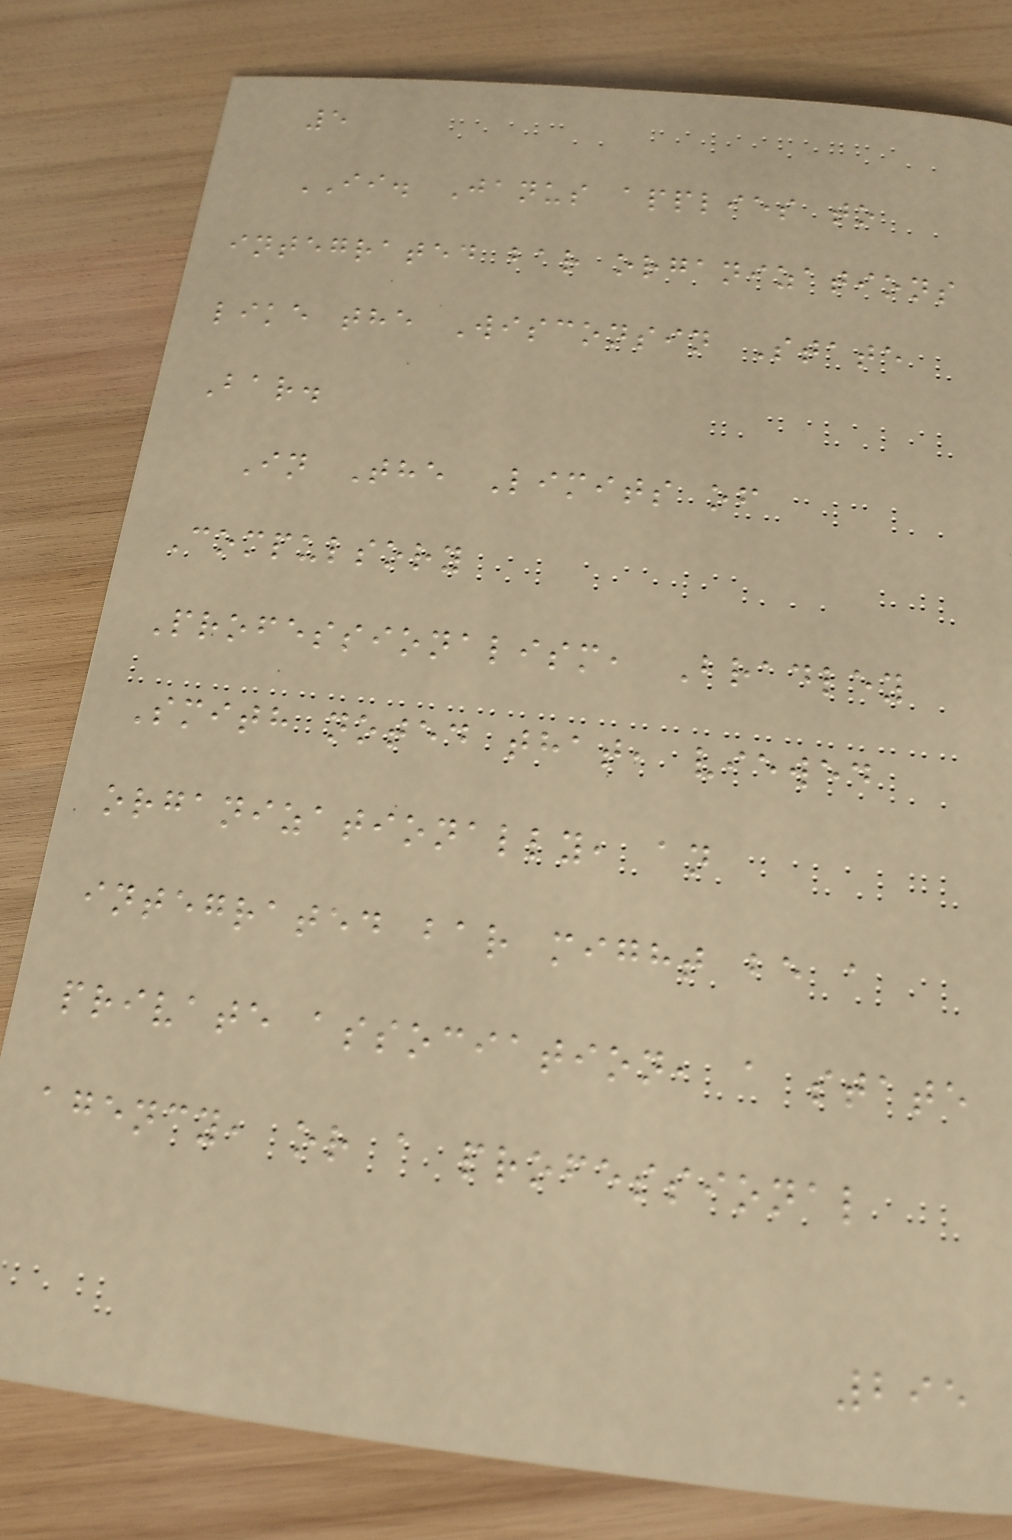5
II. Janus applies to
integrated bar organizations
like the Wisconsin State
Bar.
In The Limits of
Compulsory
Professionalism, Bradley
Smith noted that, viewed
organizationally, an
integrated bar might be a
private association, a state
agency, or a professional
295
